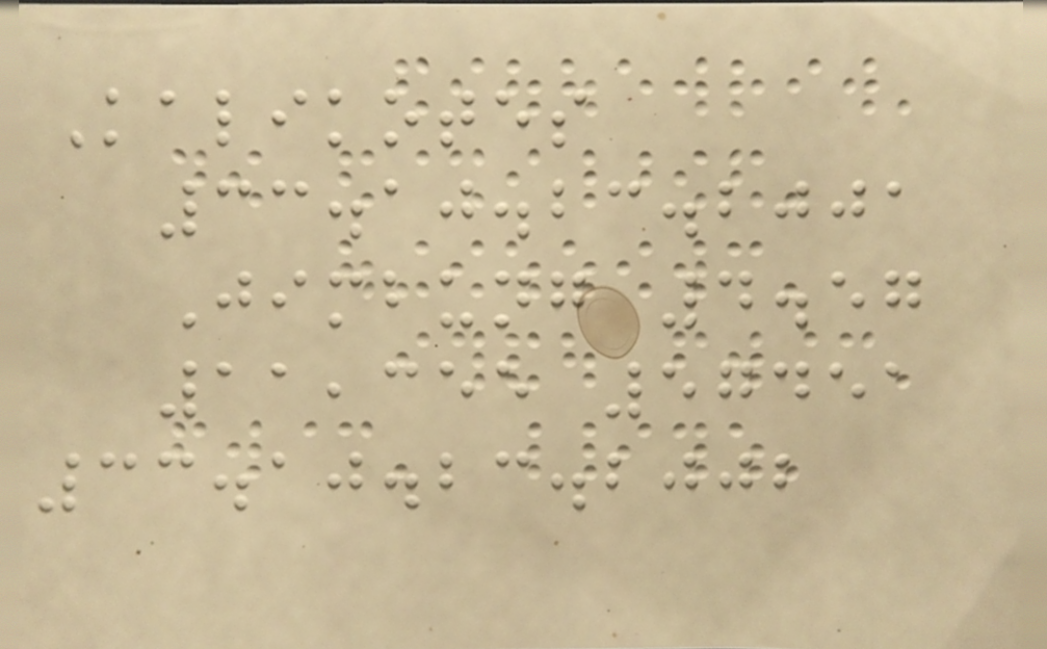Kalikotes
33.10.23.2001
Jimbung 4.57
11,355 57451
33.10.23.2002
